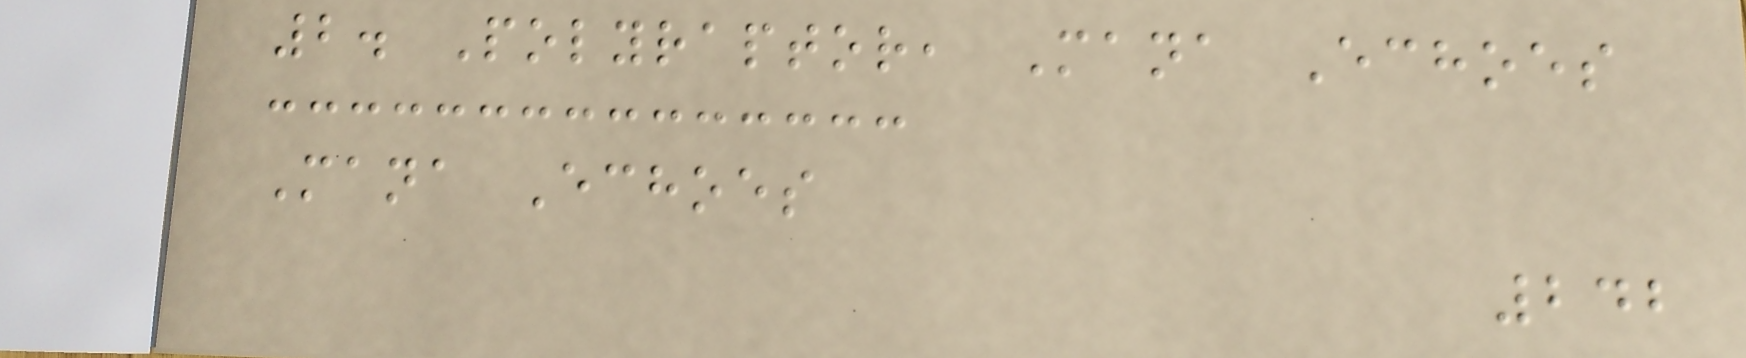2. Polyraptor, Mana Echoes
Mana Echoes
242
